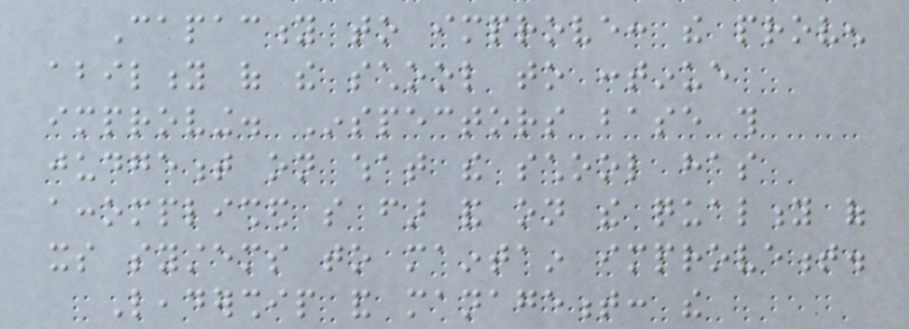Capacity to improve: the proven
ability of the school to continue
improving. Inspectors base this
judgement on what the school has
accomplished so far and on the quality of
its systems to maintain improvement.
Leadership and management: the
